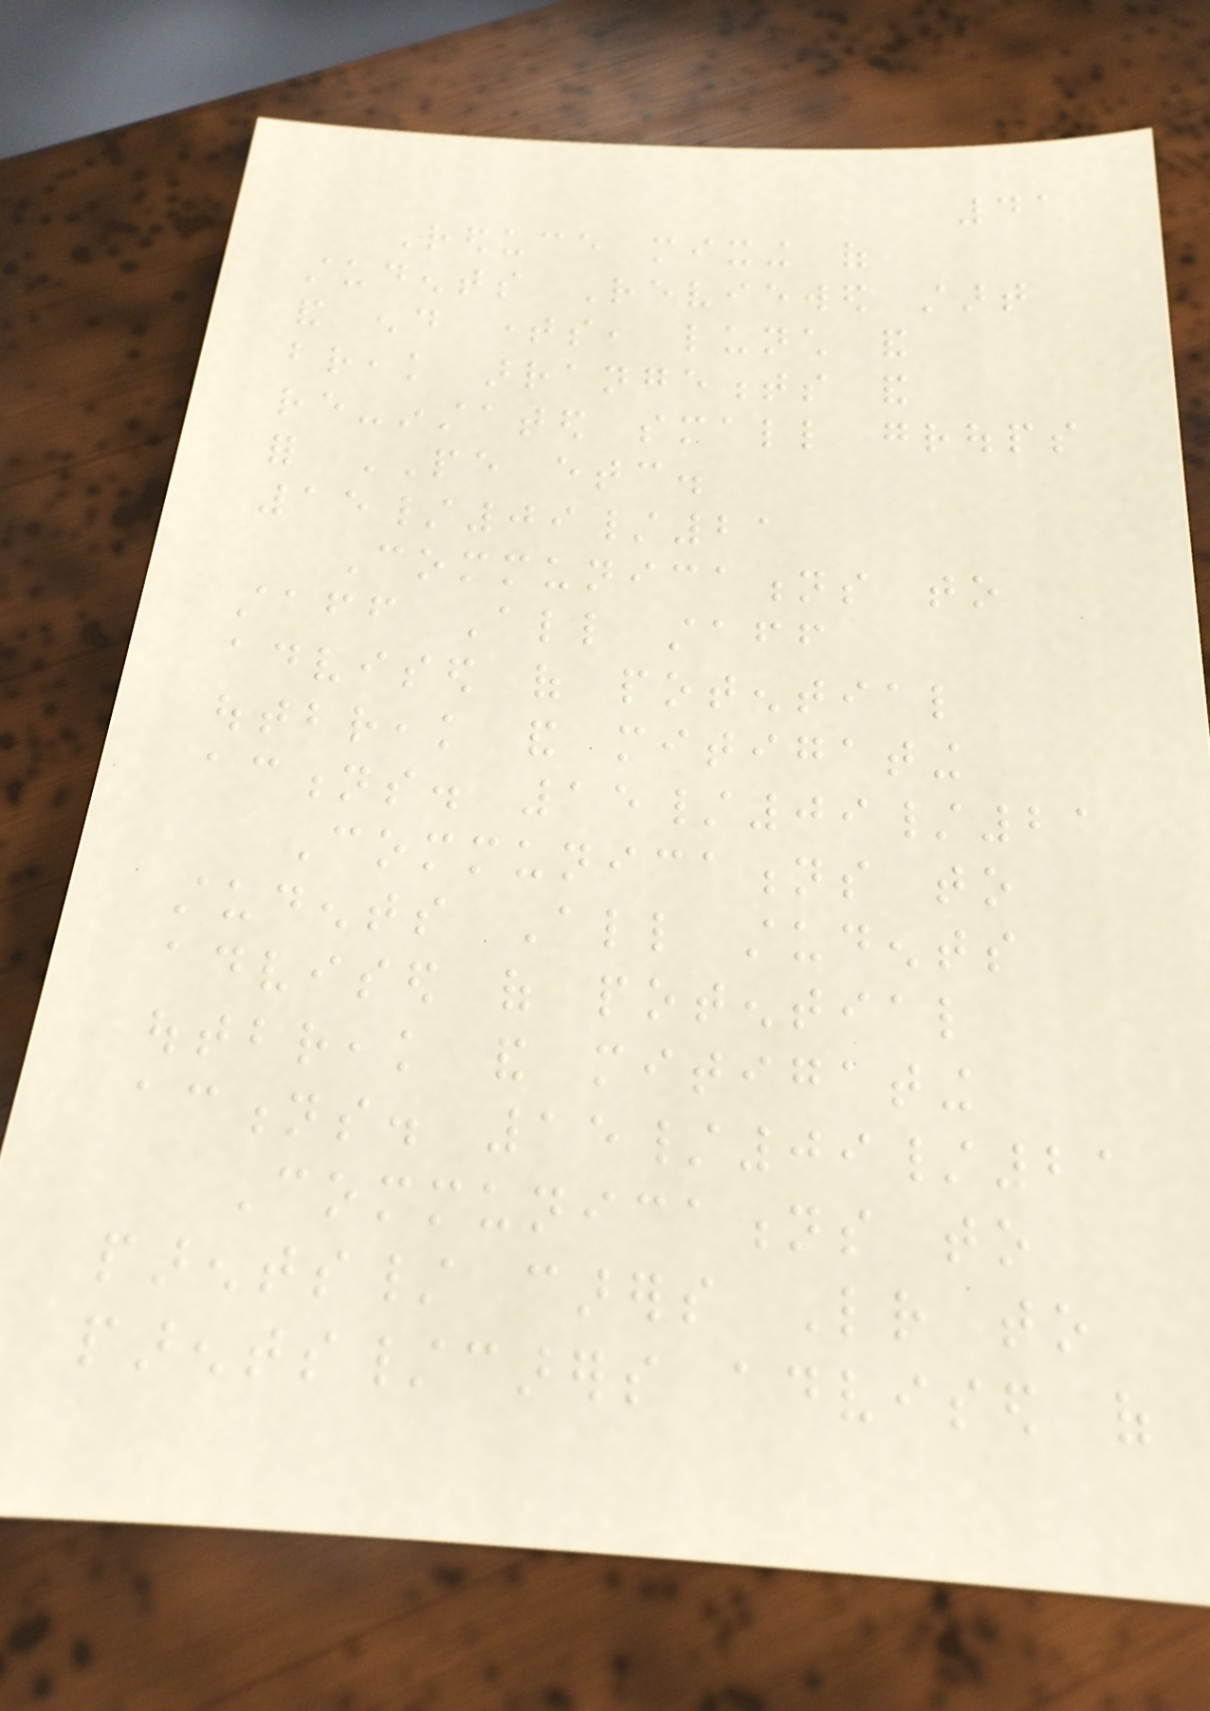41
Reduce mixing of
students Reviewed start
and end times, lunch and
break arrangements and
re-instated small groups
for PE etc.
15/09/21
Communications to
staff All staff
advised of potential
outbreak and mitigating
actions. 15/09/21
Communications to
students All students
advised of potential
outbreak and mitigating
actions. 15/09/21
Communications to
parents/ carers Letter to
parents/carers advised of
